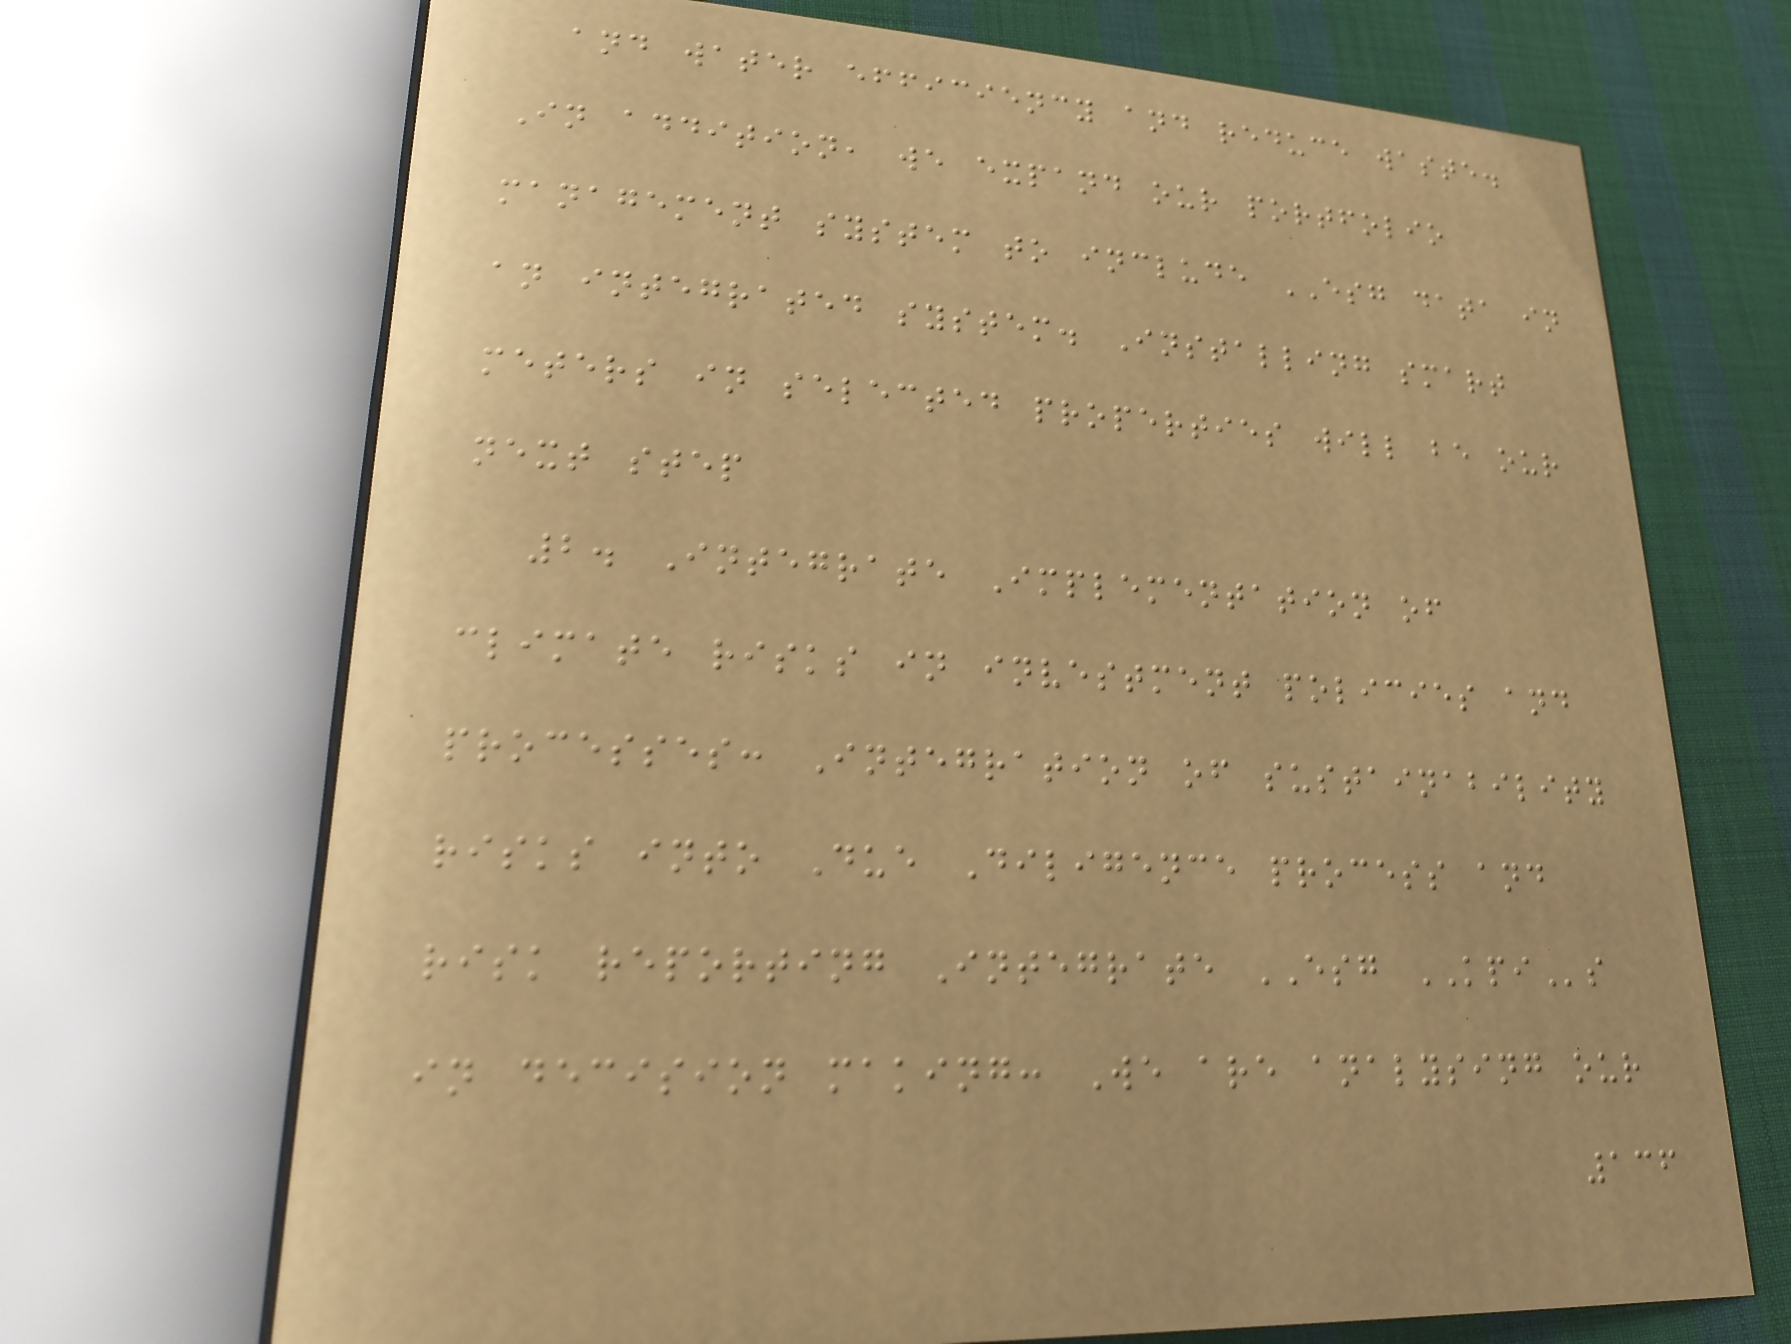and water efficiency and reduce waste.
In addition, we expand our portfolio
management system to include ESG data in
an integrated system. Installing smart
meters in selected properties will be our
next step
2. Integrate Implementation of
climate risks in investment policies and
processes: Integration of sustainability
risks into Due Diligence process and
risk reporting Integrate ESG KPIs
in decision making: We are analysing our
136
